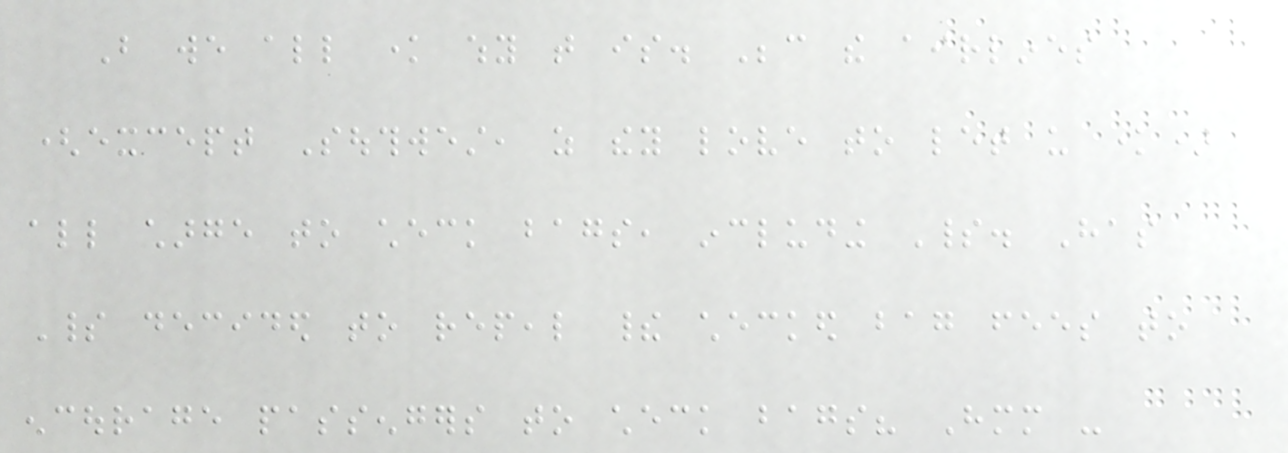But we all know why that is. Because the airlines
(except Southwest, as they love to let us know)
all charge to check bags, including Spirit. Has
Spirit decided to repeal their checked bag fees to
encourage passengers to check bags? Hmm -
